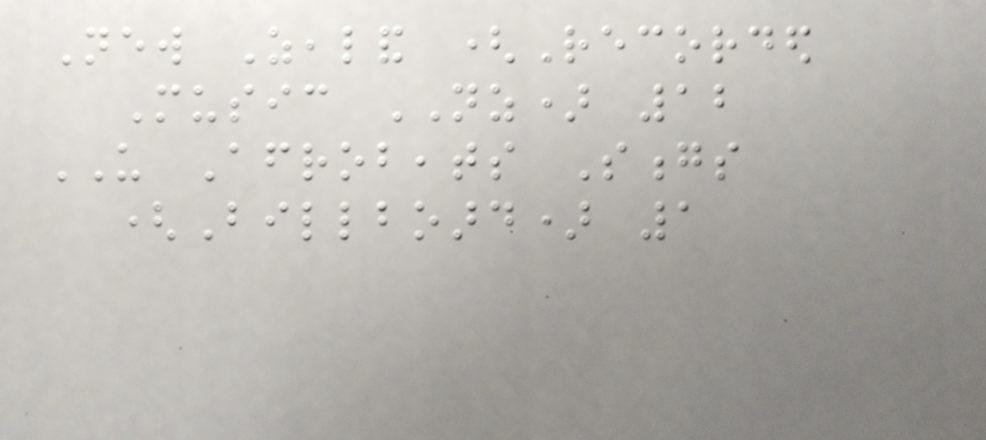New Zealand (Recorded
Music NZ) 12
US Afrobeats Songs
(Billboard) 1
